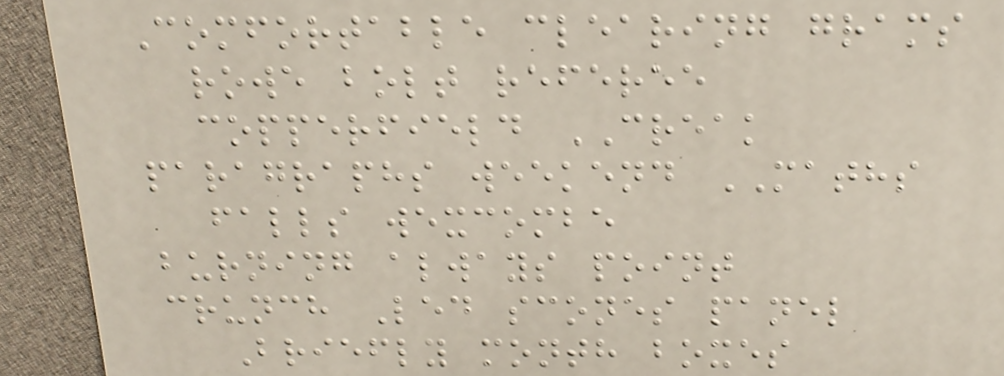Comfortable clearing grams
rowe bolt referee
copperfield CREAK
paragraphs weekend MATHS
falls wexcombe
burning always point
crunch Led scones panel
Briefly month boxes
